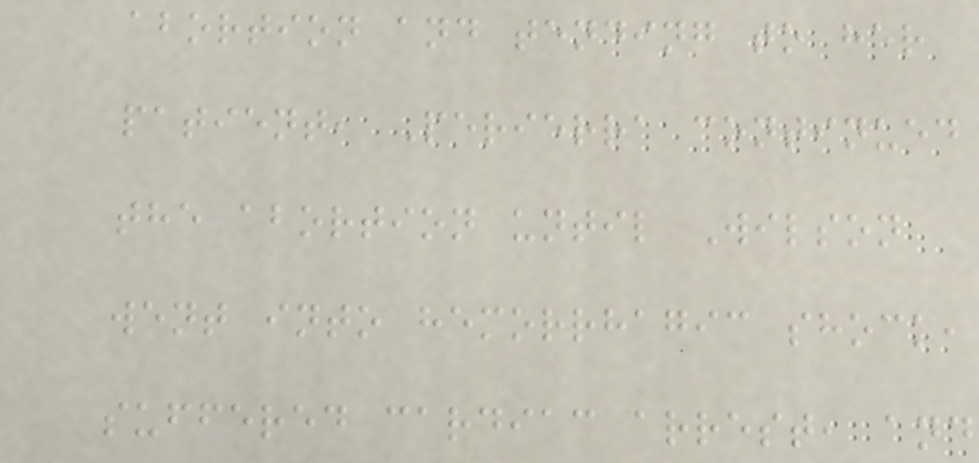abortion and tending to her
patient, Perierra continued
the abortion until Wilson
went into hemorrhagic shock,
suffered cardiac arrest, and
